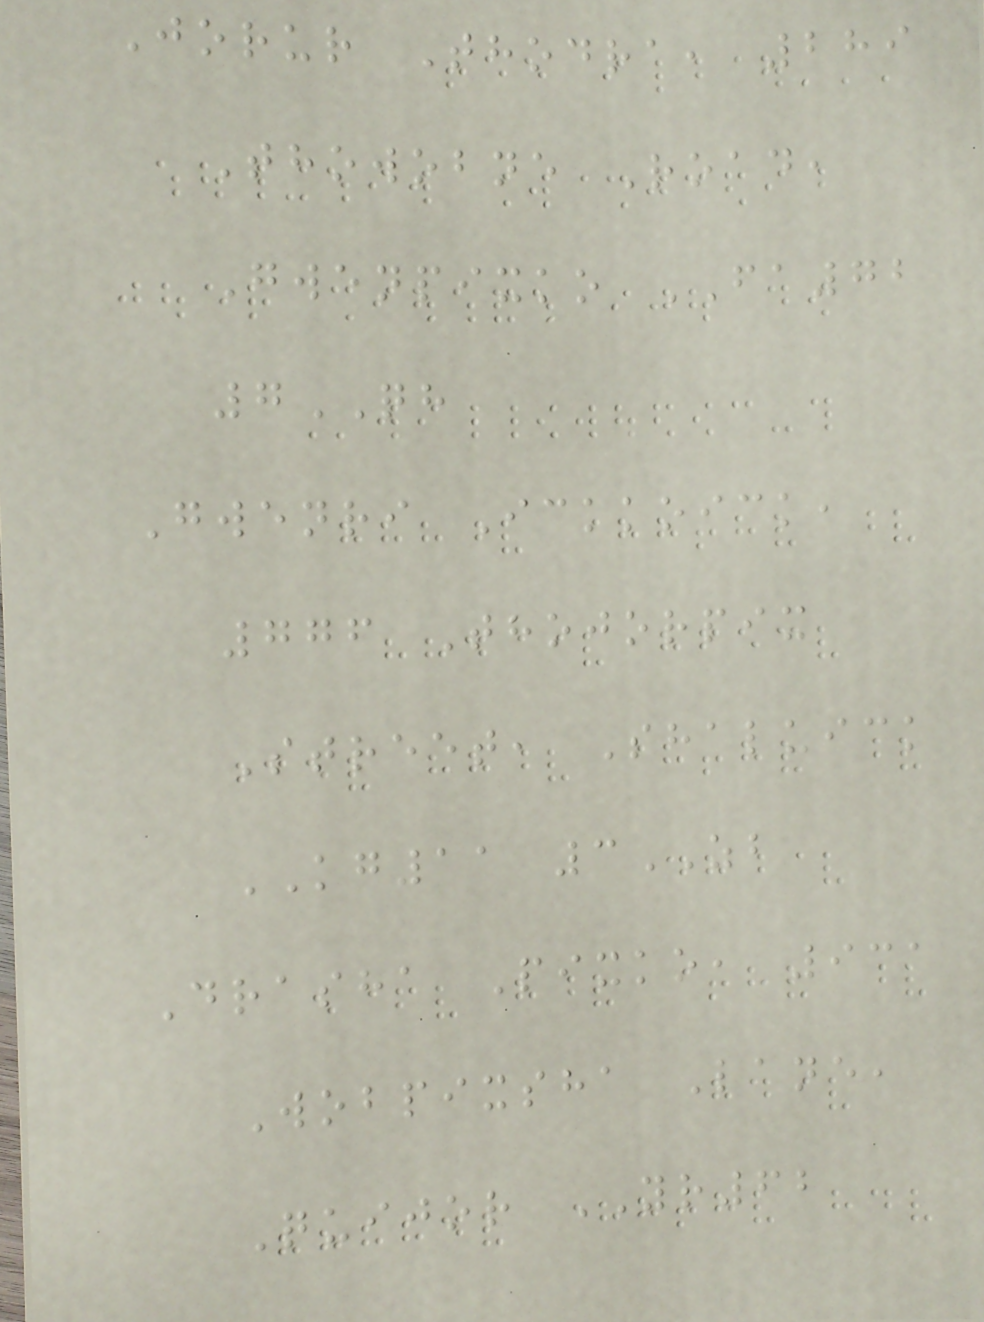Jorur Thodra, 289
Thowobne Road,
Gwenpixko FA72
7QH
Gwenri Ickkoick,
776 Thojorpix
Street, Shaluick
KG11 3ZB
Drasha Pixko, 931
Wobpixsha Lane,
Quijor YR62
